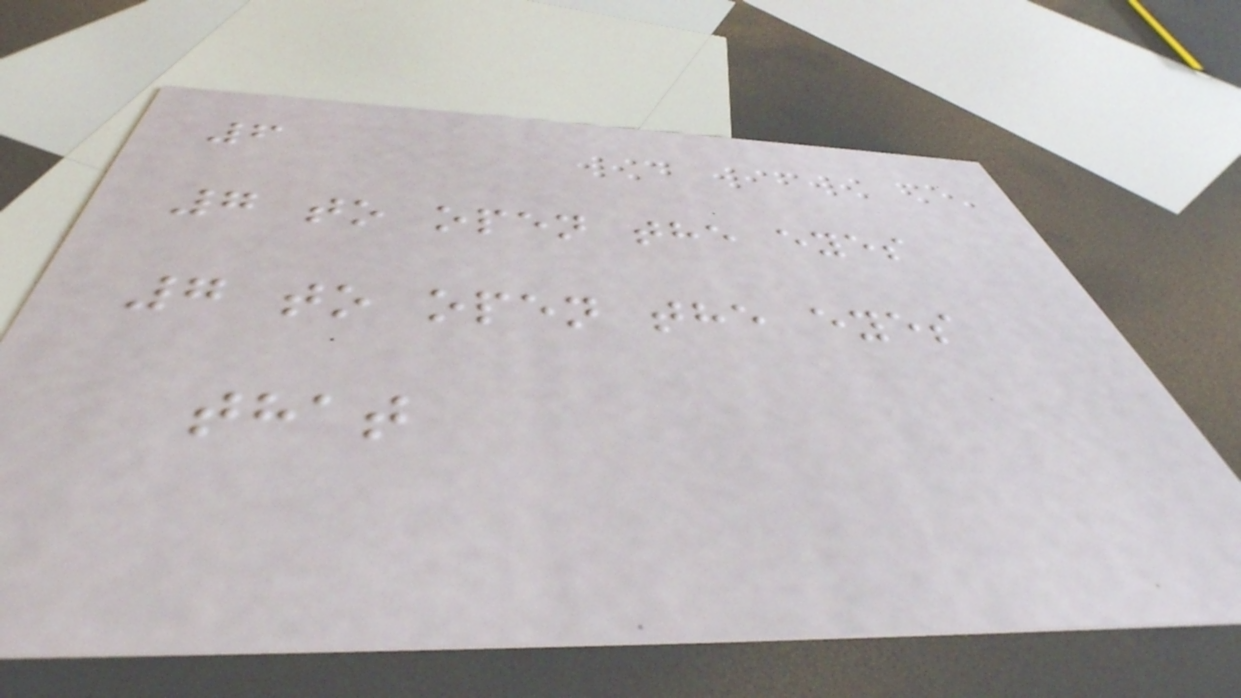6
7 to open the eyes
7 to open the eyes
that
